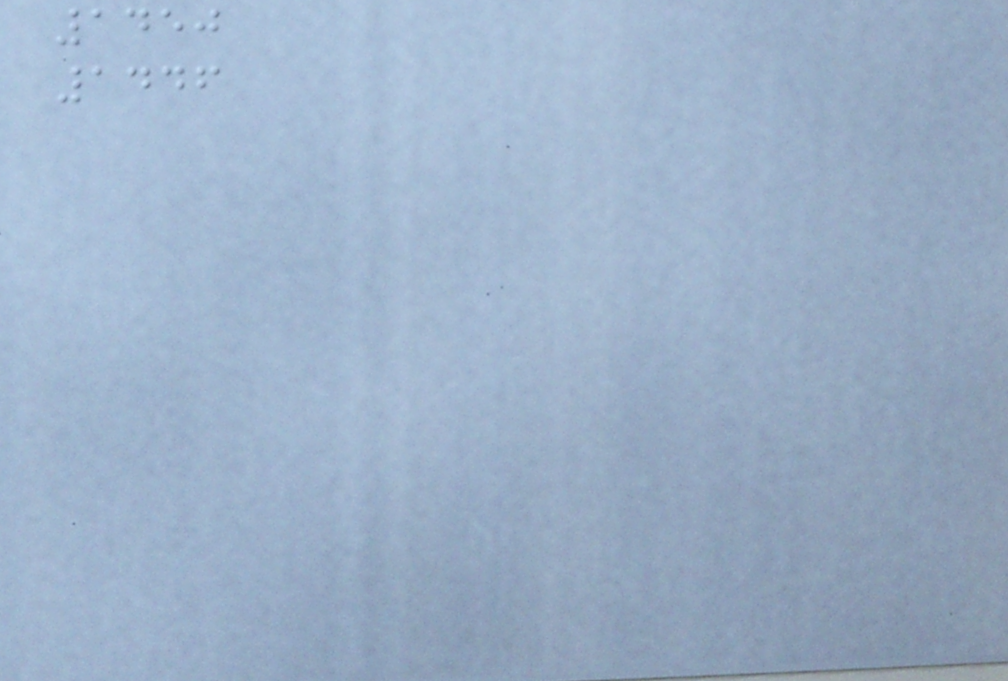1450
1446
